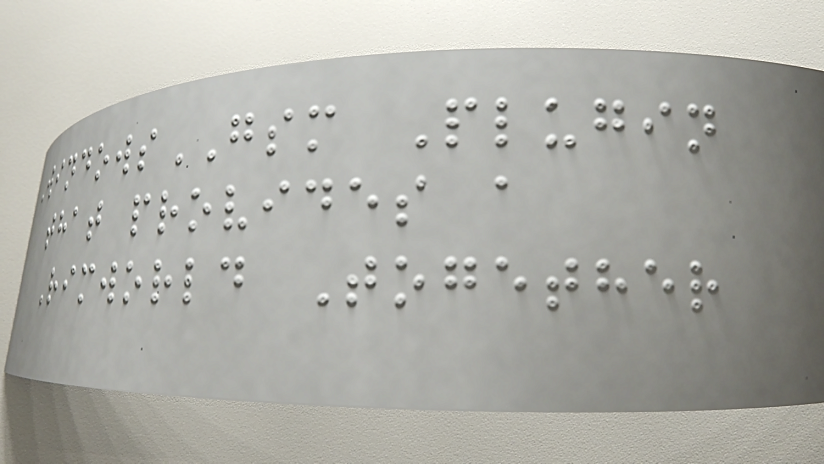WindowsGSM Plugin
that provides a
Rimworld Together
